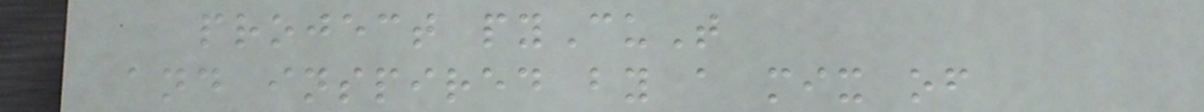project pyCuT
and inspired by a mix of
